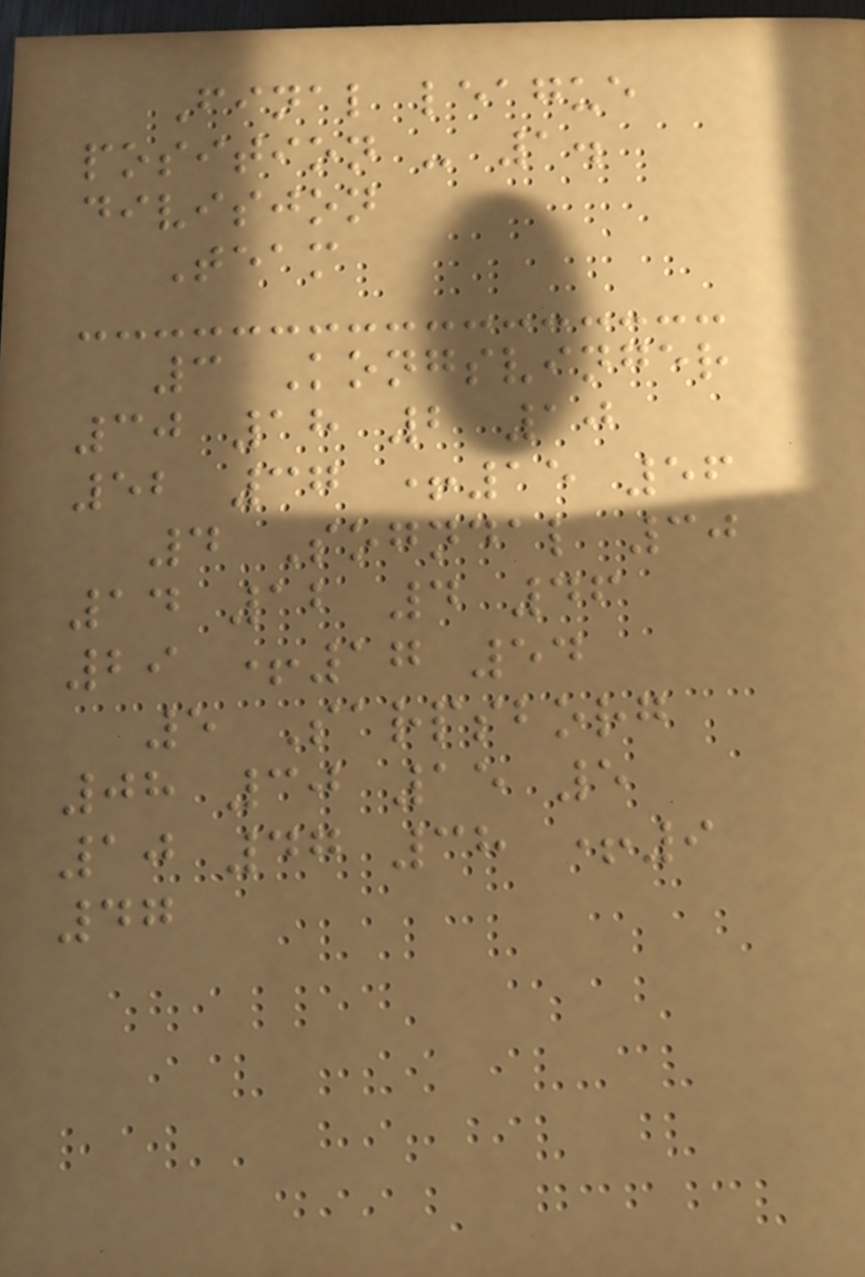Final league
position - 1.
divisjon
Team
3 Kongsvinger
30 18 2 10
52 37 +15 56
4 Sogndal 30
14 12 4 46
29 +17 54
5 Sarpsborg
08 30 15 5
10 47 38 +9
47
